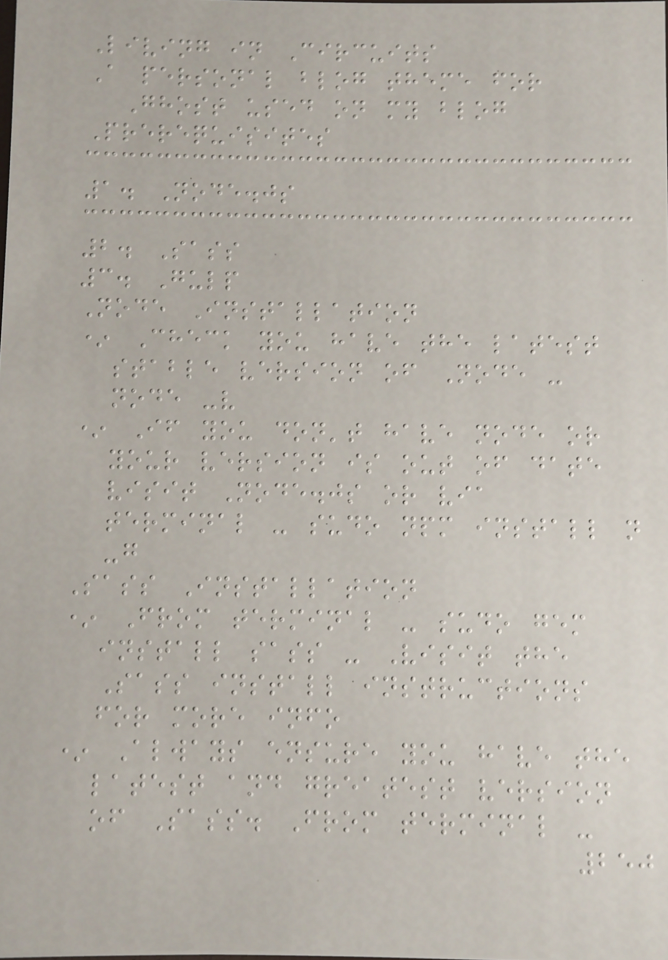Living in Circuits
A personal blog theme for
Ghost used on my blog
Prerequisites
1. Node.js
2. Sass
3. Gulp
Node Installation
* Check you have the latest
stable version of Node -
node -v
* If you don't have node or
your version is out of date
visit Node.js or via
terminal - sudo npm install n
-g
Sass Installation
* From terminal - sudo gem
install sass - Visit the
Sass install instructions
for more info
* Always ensure you have the
latest and greatest version
of Sass. From terminal -
250
